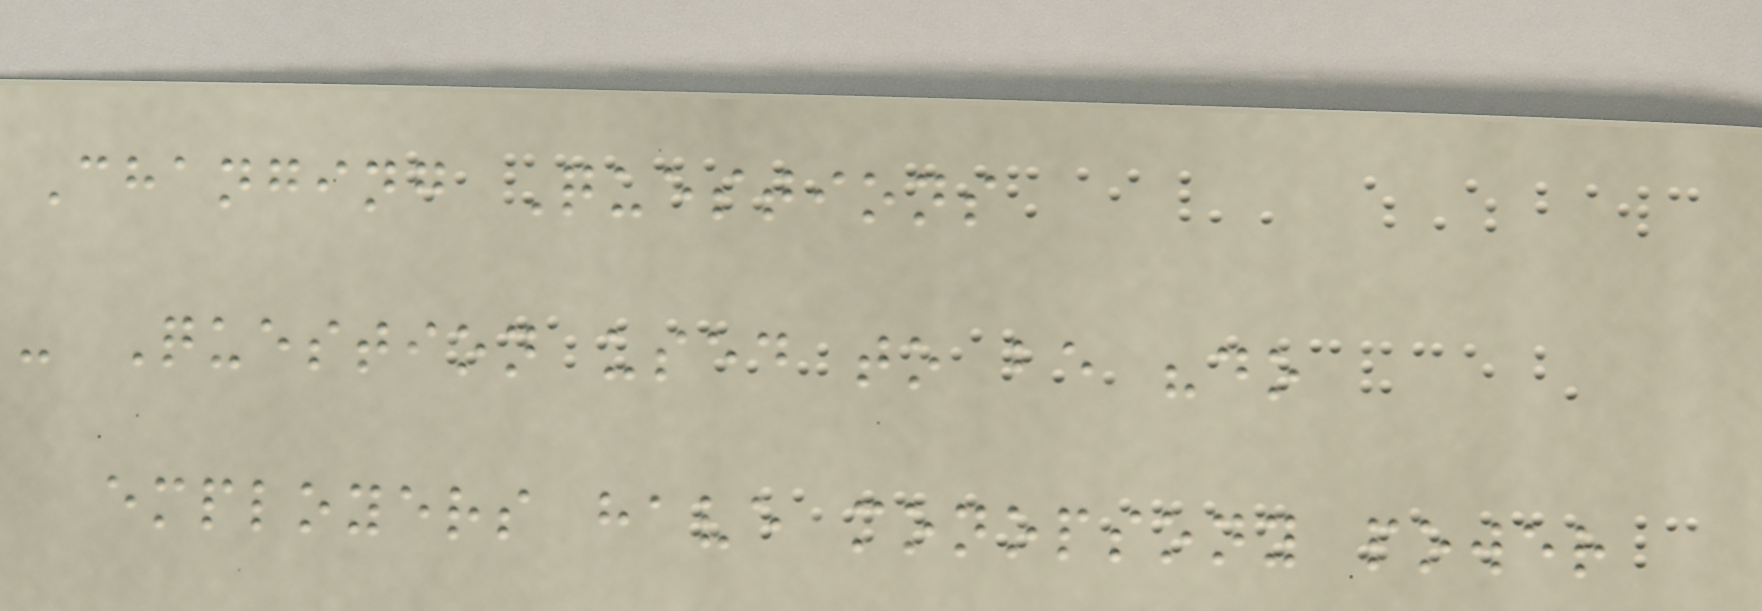Changing Questions
- Question used to be "do
employers have monopsony power
